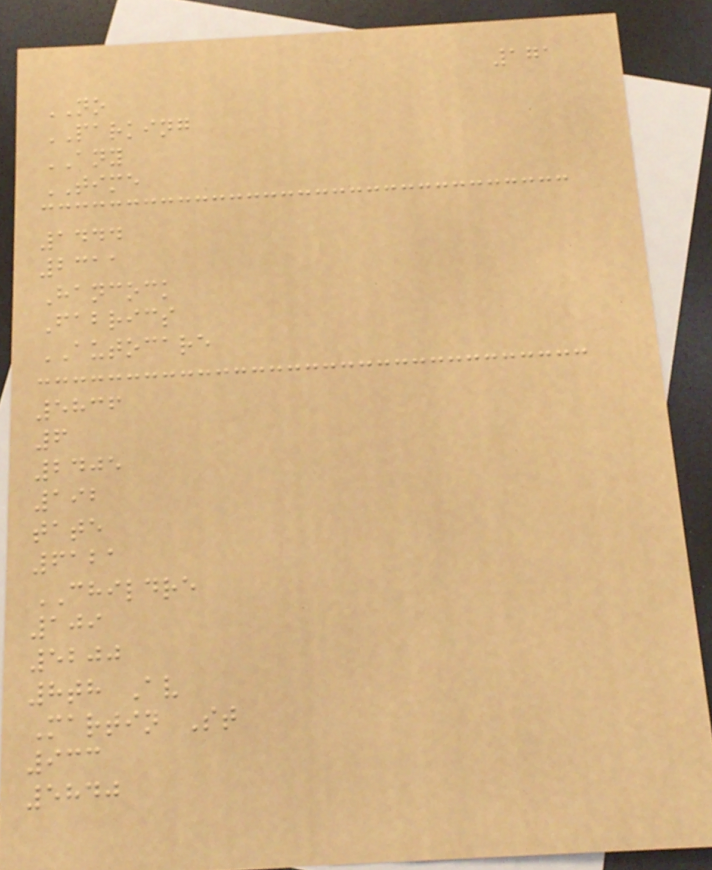171
NO
PARKING
ANY
TIME
1444
2311
Hancock
Fabrics
AUTOCARE
5836
6
2405
192
tate
6121
CHILDRE
109
5200
8th Av
Martin St
933
5840
